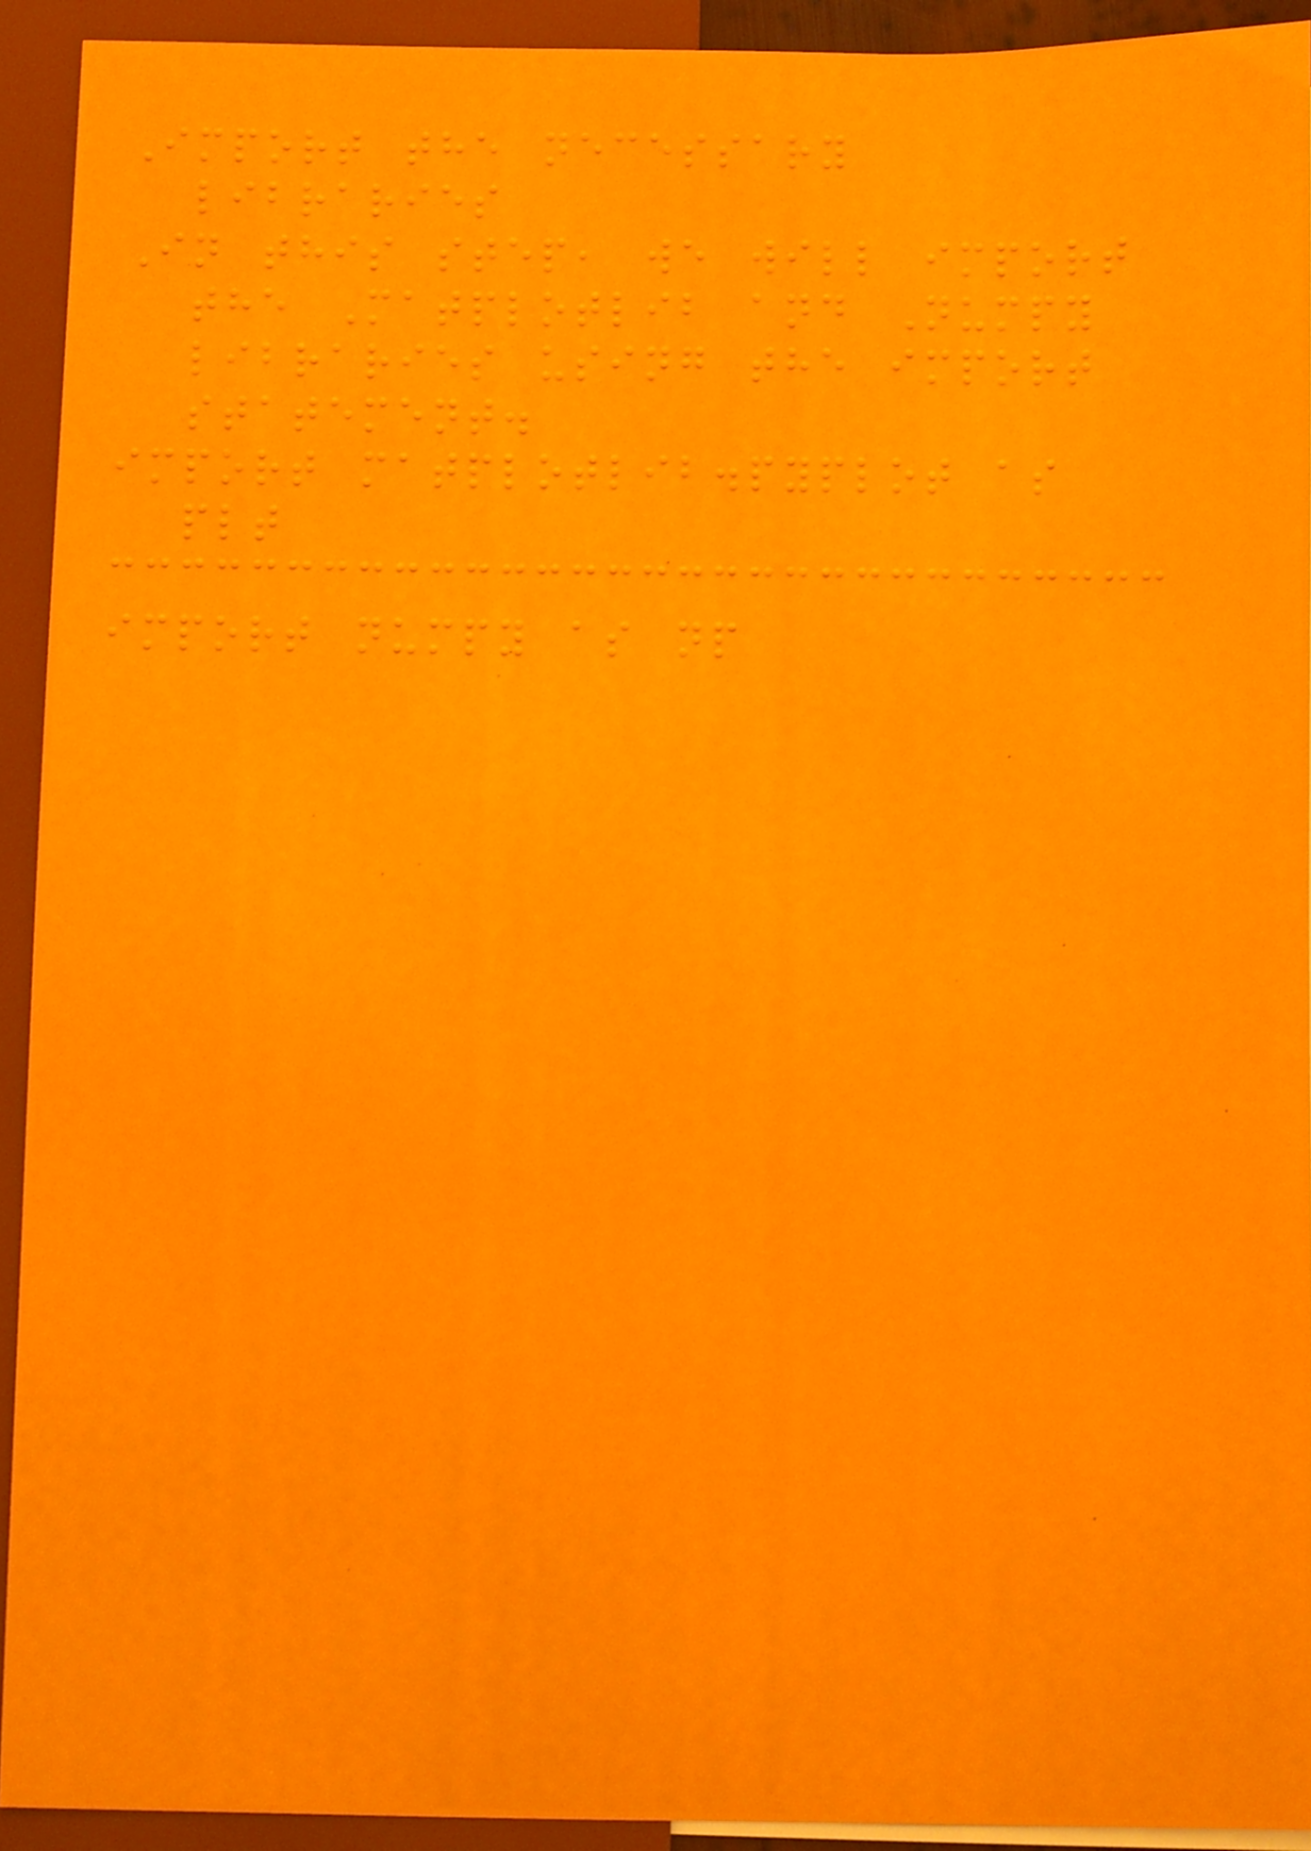Import the necessary
libraries
In this step, we will import
the Matplotlib and Numpy
libraries using the import
statement.
import matplotlib.pyplot as
plt
import numpy as np
